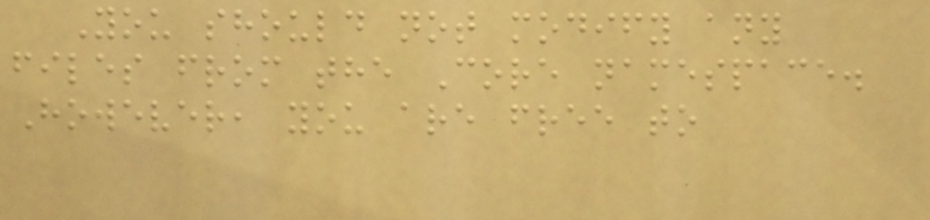You should not modify any
files from the Core namespace.
However, you are free to
